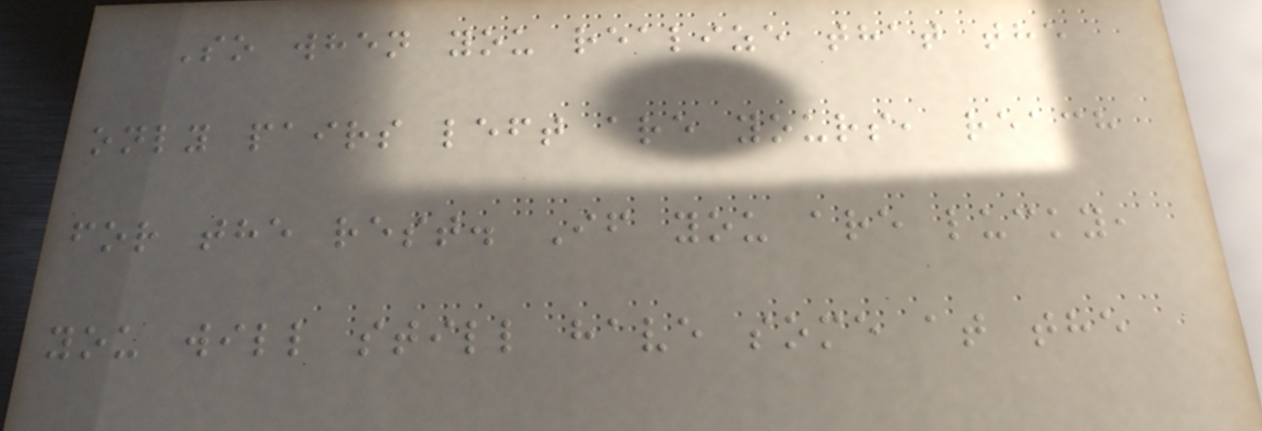So when you realize that the
only pairs left are yours, reach
for the rest. If you are lucky,
you will still have some at the
